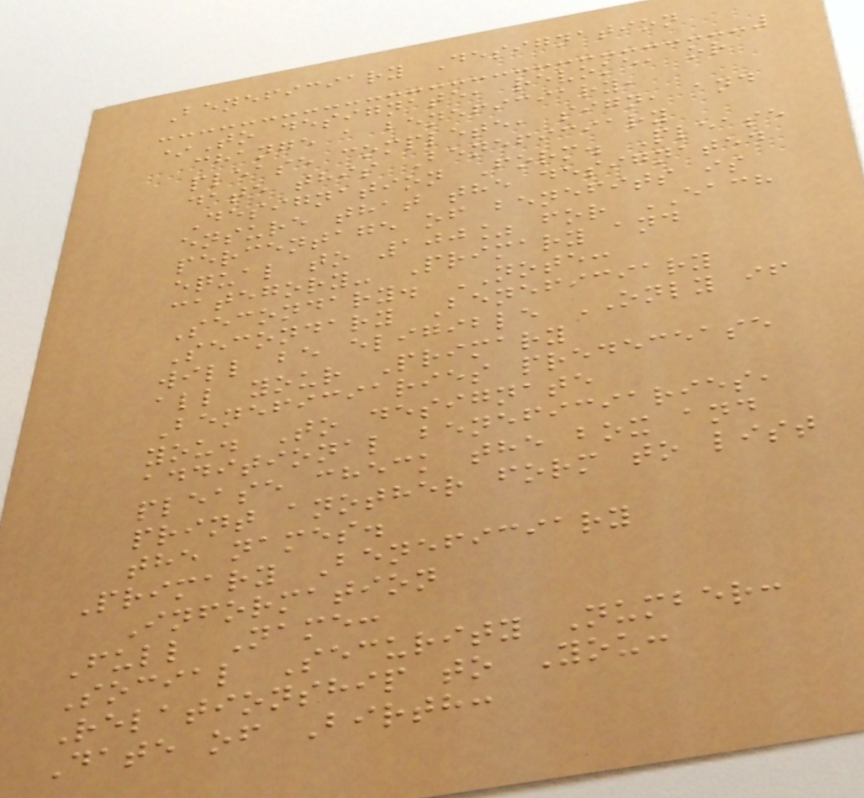Beneficiary Designation
*To designate, revoke, or
change a beneficiary,
please complete, sign, and
date this Beneficiary
Designation Form. Please
ensure that the designated
percentage of benefits is
equal to 100% for EACH
category- Primary and
Secondary. NOTE:
Secondary Beneficiary
will be eligible ONLY if
all your Primary
Beneficiaries predecease
you. To designate
additional beneficiaries,
please check the box and
print another form to list
the names.
Primary Beneficiary
Information
Full Name:
Social Security Number:
Relationship to You:
Date of Birth:
